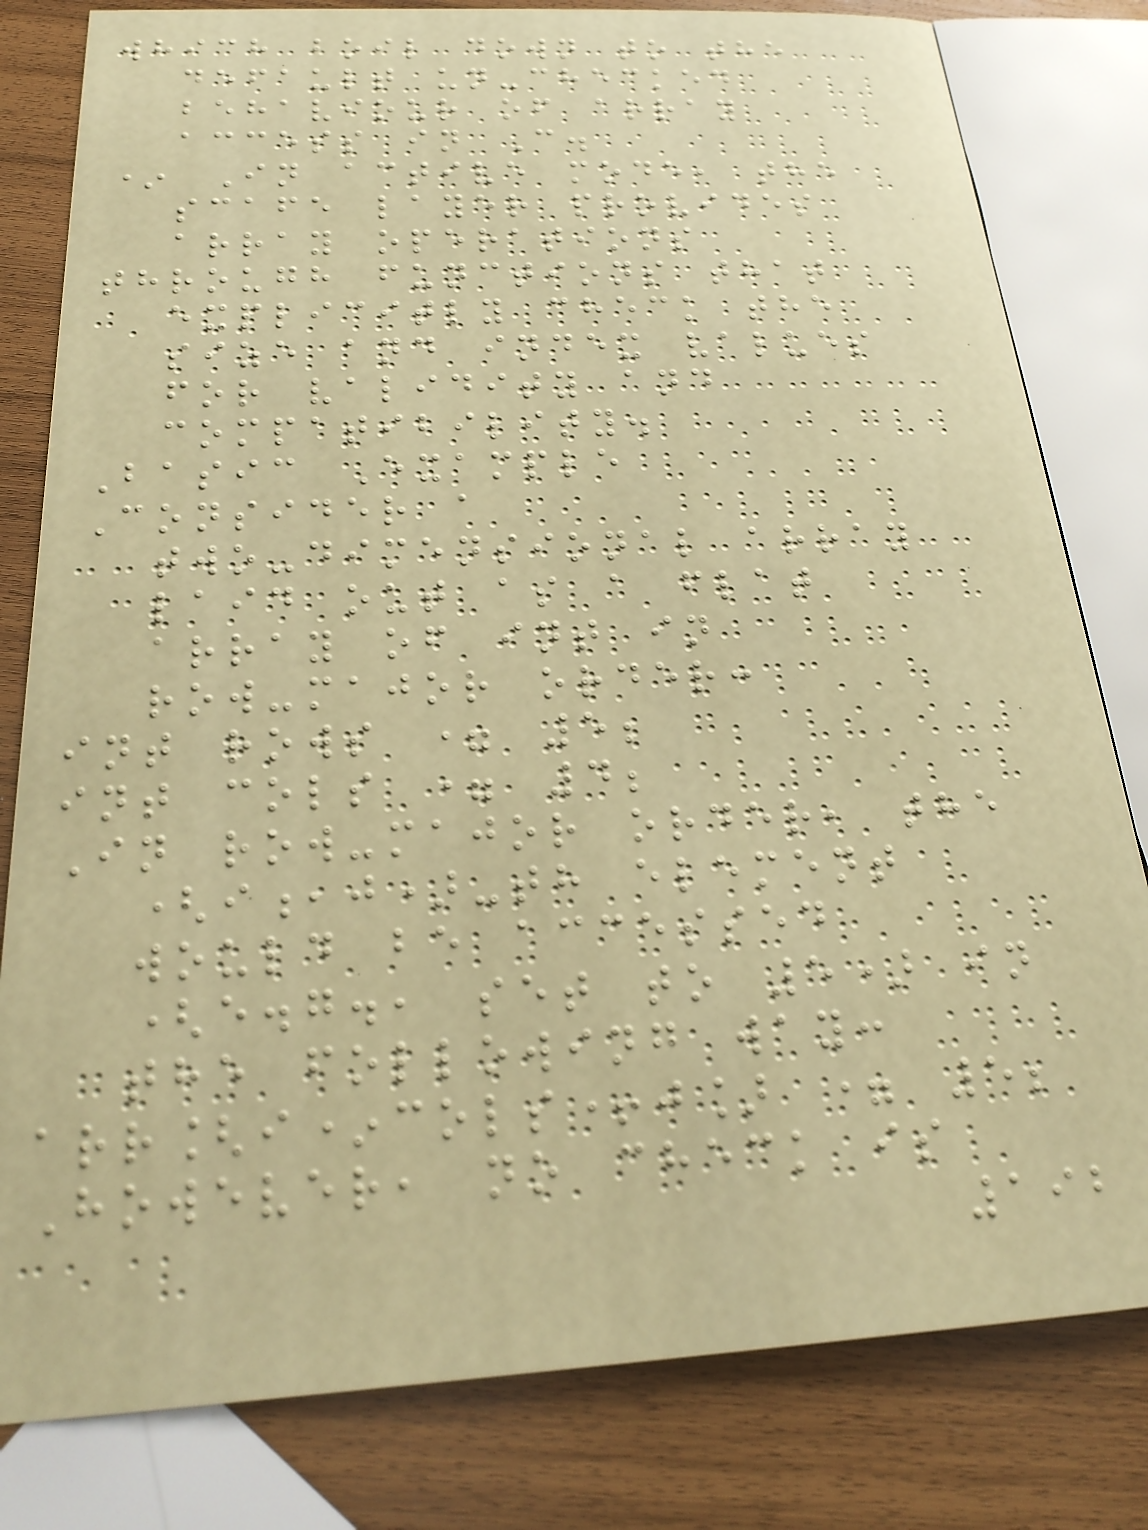which boil down to the
default un-checked
behaviour of array
access in C.
* In active mode, the
scafe layer provides
array operations
through functions that
explicitly check the
size and index values
for validity and
compatibility.
Basic Example
Consider a
two-dimensional array
laid out as a flat
array of int in
row-major order:
int rows = 5;
int cols = 4;
In row-major order, the
(i,j)-th element
would be accessed
(e.g., set to 5) in
the following way:
arr[i*cols+j] = 5;
However, no check is
192
